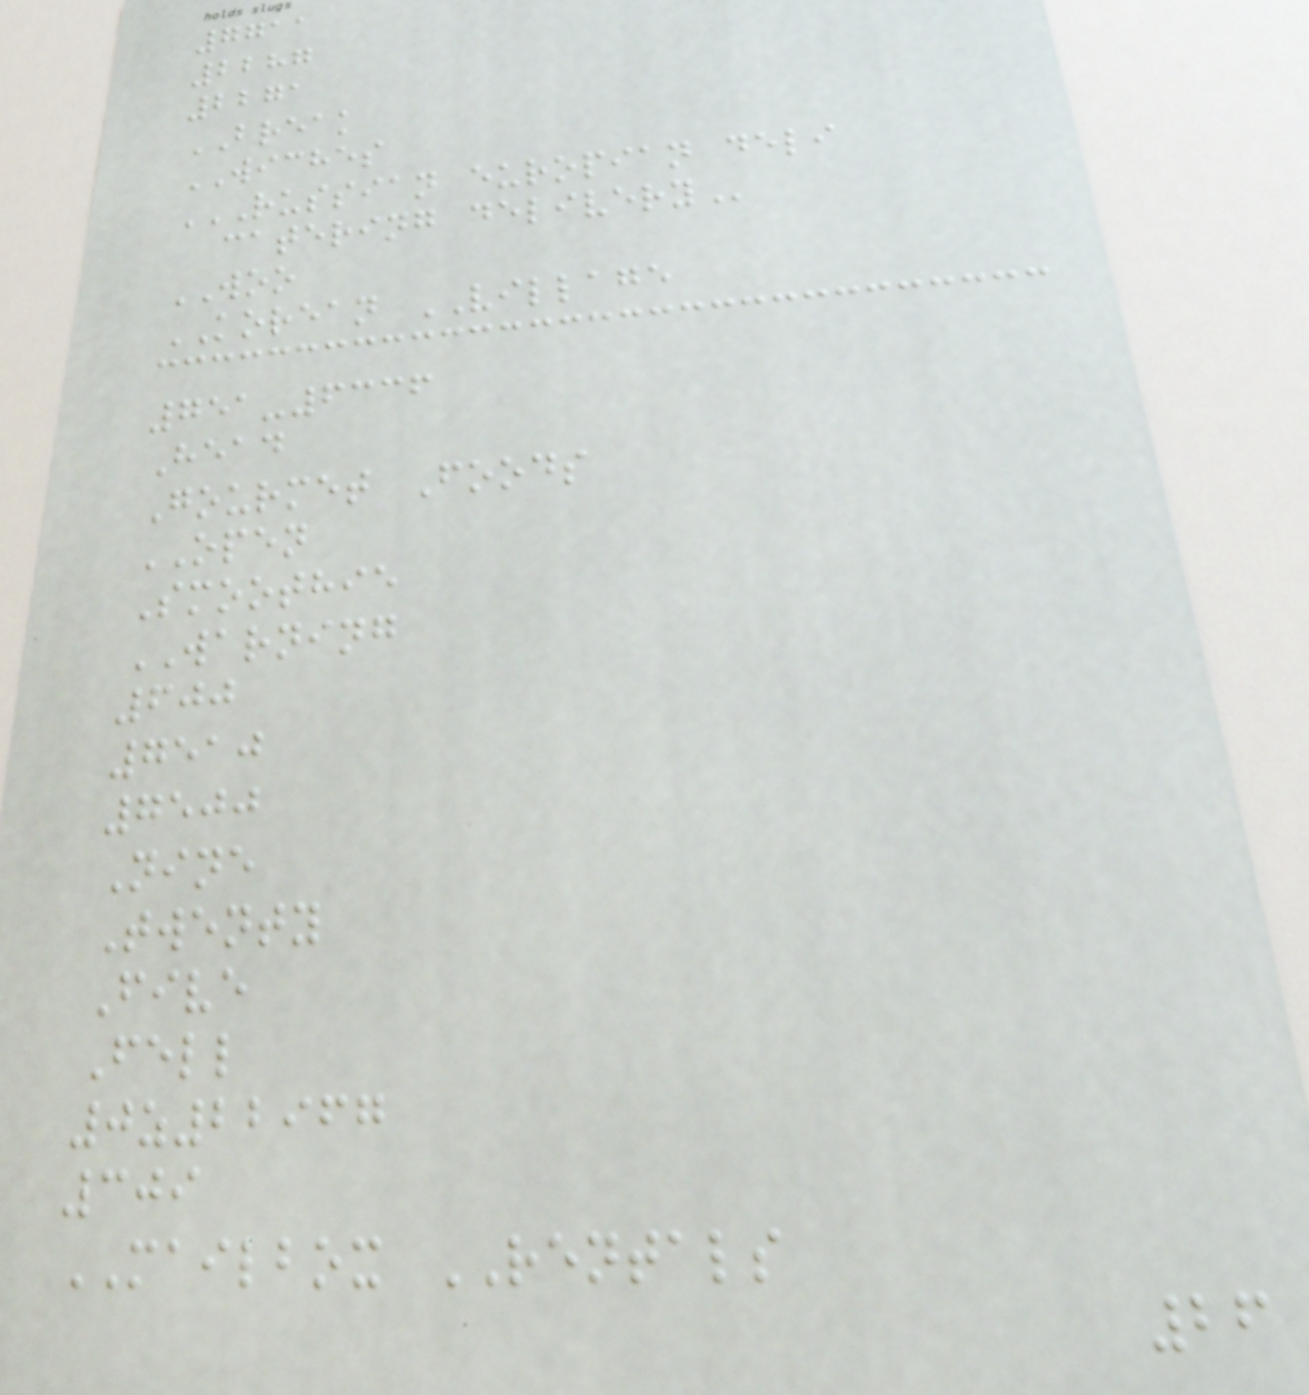7711
2287
2271
BREAK
WICHES
RUSSIAN EUROPIAN DELI
CATERING DELIVERY
WOO
KOREAN VILLAGE
751-6336
Head
Gourmet Foods
OPEN
Smoothie
WARNING
600
7510
7500
Nine
Twenty
Five
Fell
0z22967
309
MAILBOX RENTALS
26
